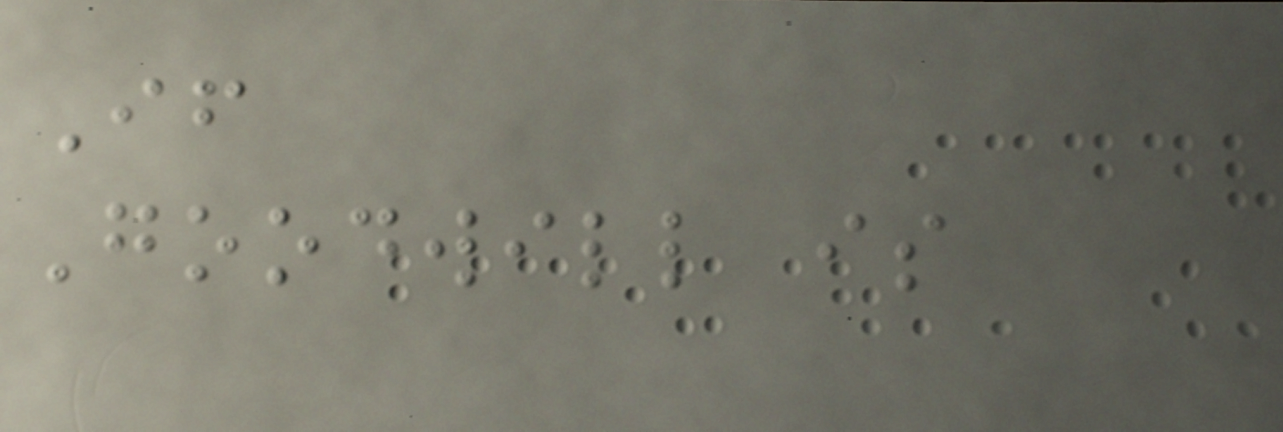If
Goodwill is
